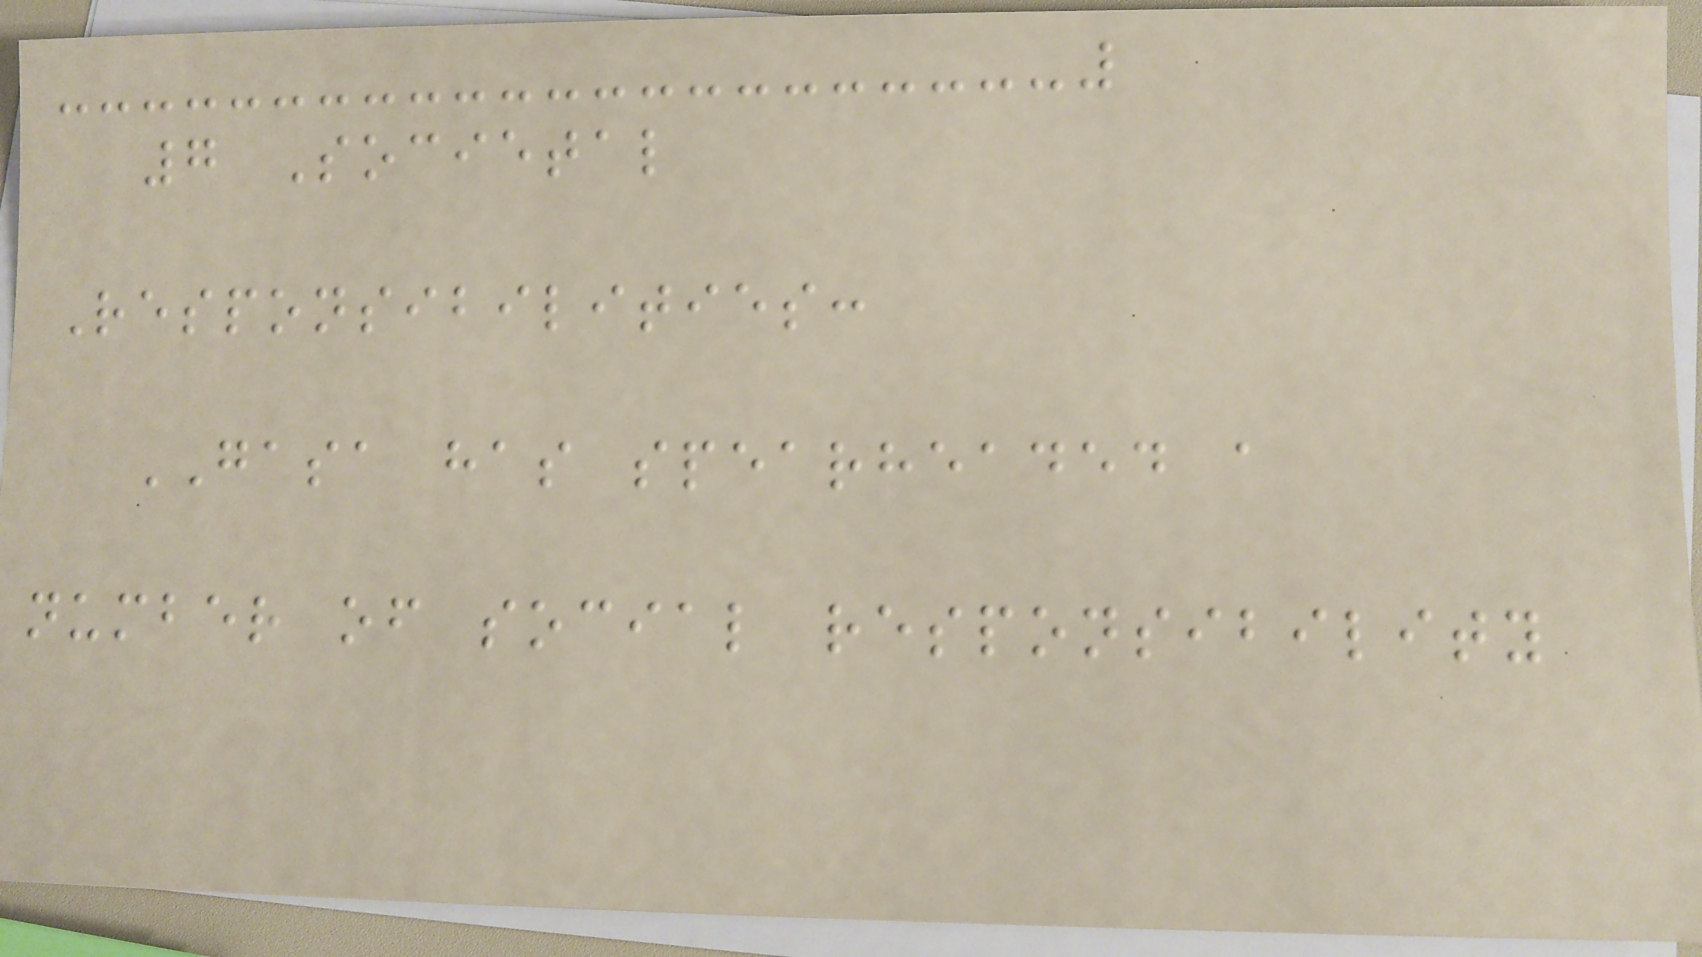7 Societal
Responsibilities:
GASA has spearheaded a
number of social responsibility
